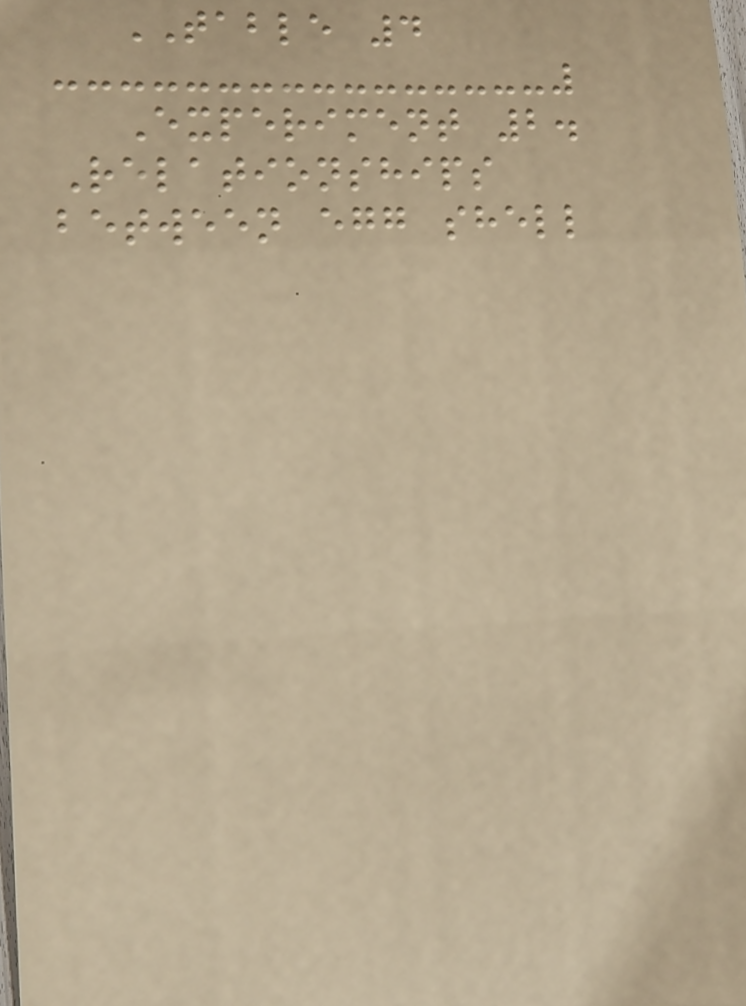TABLE 4
Experiment 2.
Relationships
between egg shell
